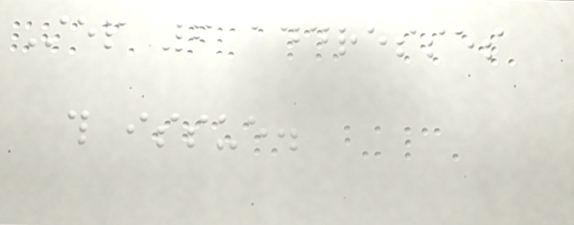Step 6 addresses
this issue.
